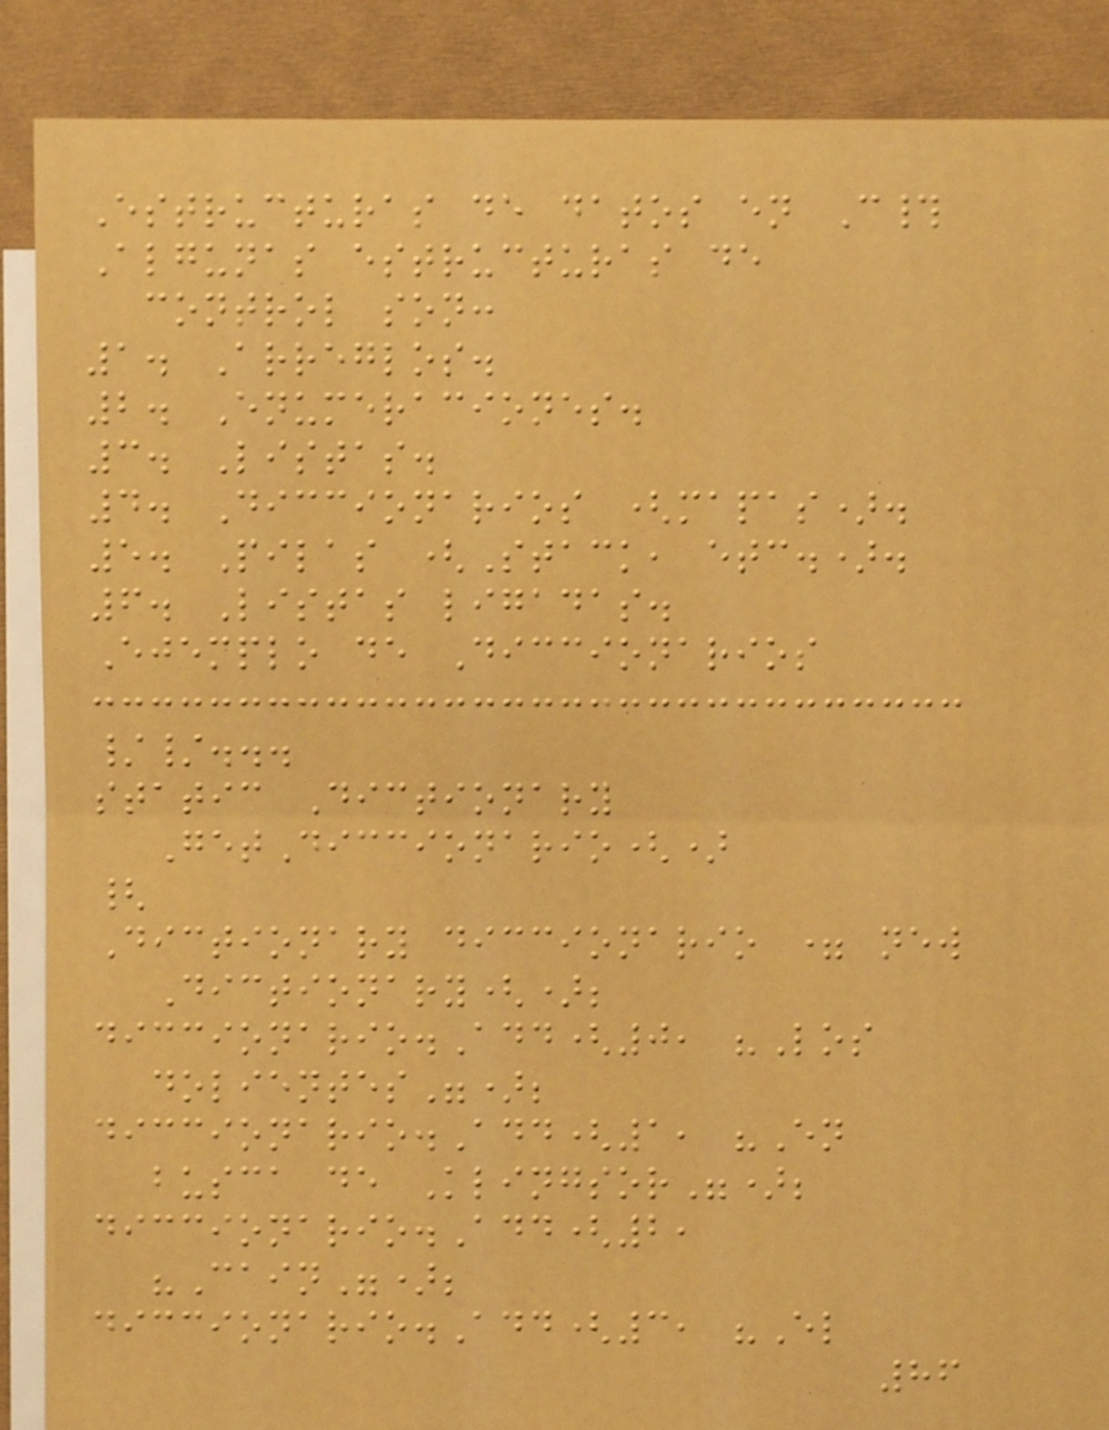Estructuras de datos en C#
Algunas estructuras de
control son:
1. Arreglos.
2. Enumeraciones.
3. Listas.
4. Diccionarios (mapas).
5. Pilas (Stack, etc.).
6. Listas ligadas.
Ejemplo de Diccionarios
//...
static Dictionary
GetDiccionario()
{
Dictionary diccionario = new
Dictionary();
diccionario.Add(0, "Los
dolientes");
diccionario.Add(1, "En
busca de Klingsor");
diccionario.Add(2,
"Cain");
diccionario.Add(3, "El
86
